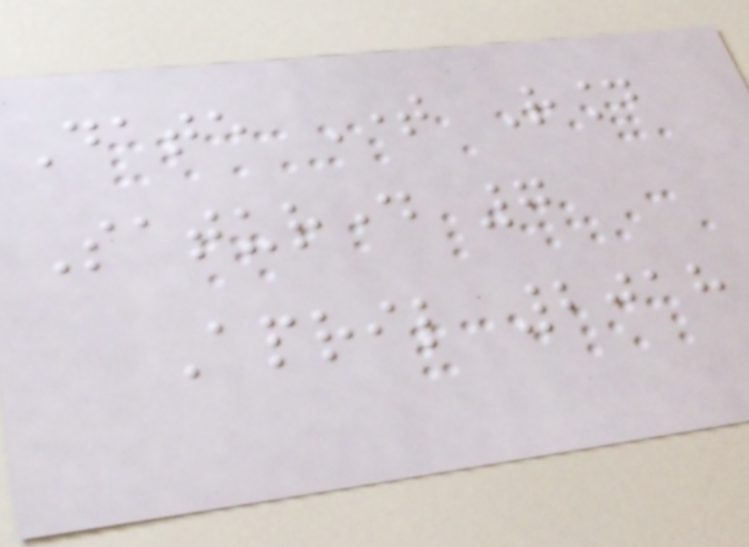Date Time Round
Saturday 7
April 2018
